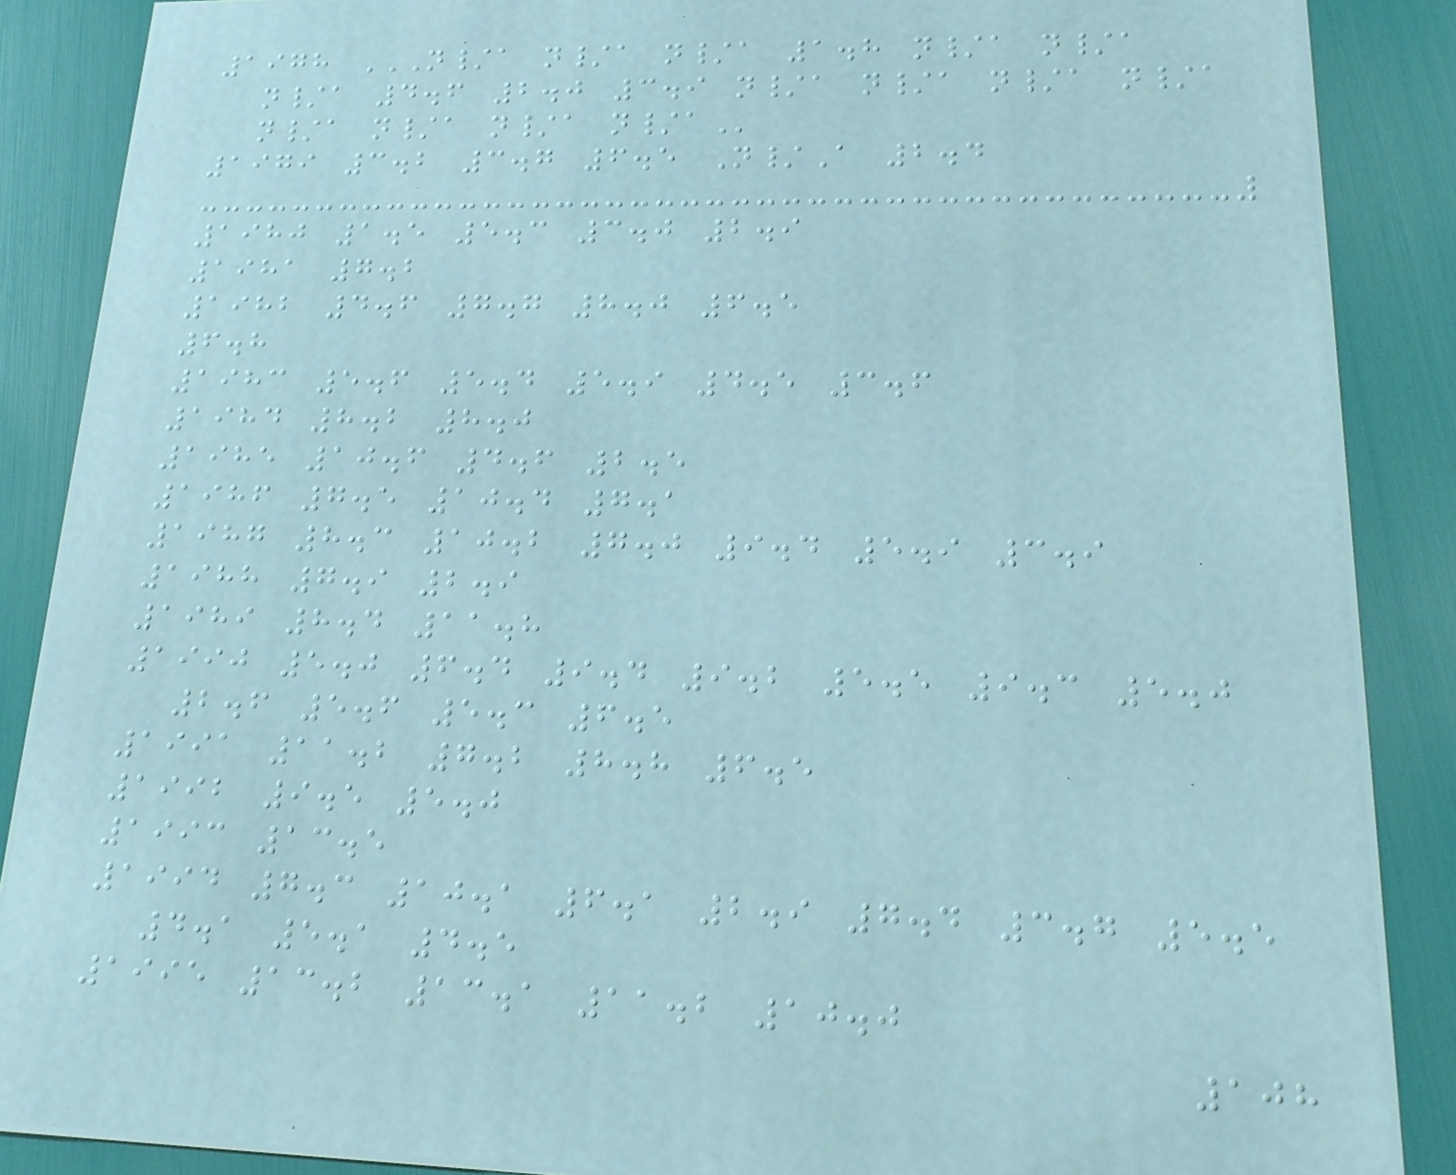1978 N/A N/A N/A 1.8 N/A N/A
N/A 4.6 2.0 3.9 N/A N/A N/A N/A
N/A N/A N/A N/A
1979 3.2 3.7 6.5 N/A 2.4
1980 1.5 5.3 3.0 2.9
1981 7.2
1982 4.6 7.7 8.0 6.5
6.8
1983 5.6 5.4 5.9 4.5 3.6
1984 8.2 8.0
1985 10.6 4.6 2.5
1986 7.5 10.4 7.1
1987 8.3 10.2 7.0 9.4 5.9 3.9
1988 7.9 2.9
1989 8.4 11.8
1990 5.0 6.4 9.4 9.2 5.5 9.3 5.0
2.6 5.6 5.3 6.5
1991 11.2 7.2 8.8 6.5
1992 9.5 5.0
1993 13.5
1994 7.3 10.1 6.1 2.9 7.4 3.7 5.5
4.1 5.1 4.5
1995 13.2 13.1 11.2 10.0
108
